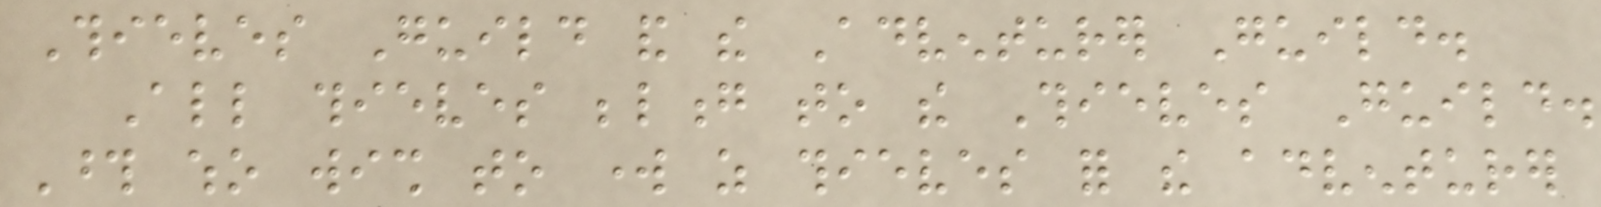Thieves Guild and the Adventurer Guild.
All thieves belong to the Thieves Guild.
Those who wish to work as thieves for the adventurer
